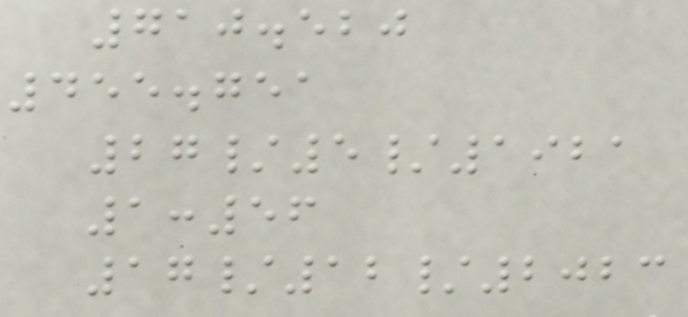710.520
455.751
27/5/1921
1:56
17/12/2023
